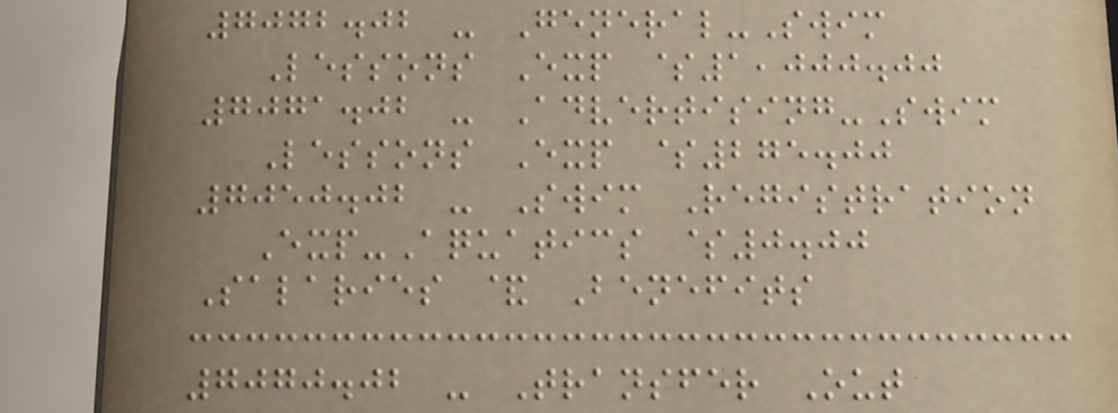7072.02 - General-Swim
Lessons Exp $1,000.00
7071.02 - Advertising-Swim
Lessons Exp $275.00
7050.02 - Swim Registration
Exp-Aquatics $0.00
Salaries & Benefits
7070.02 - Transfer Out
